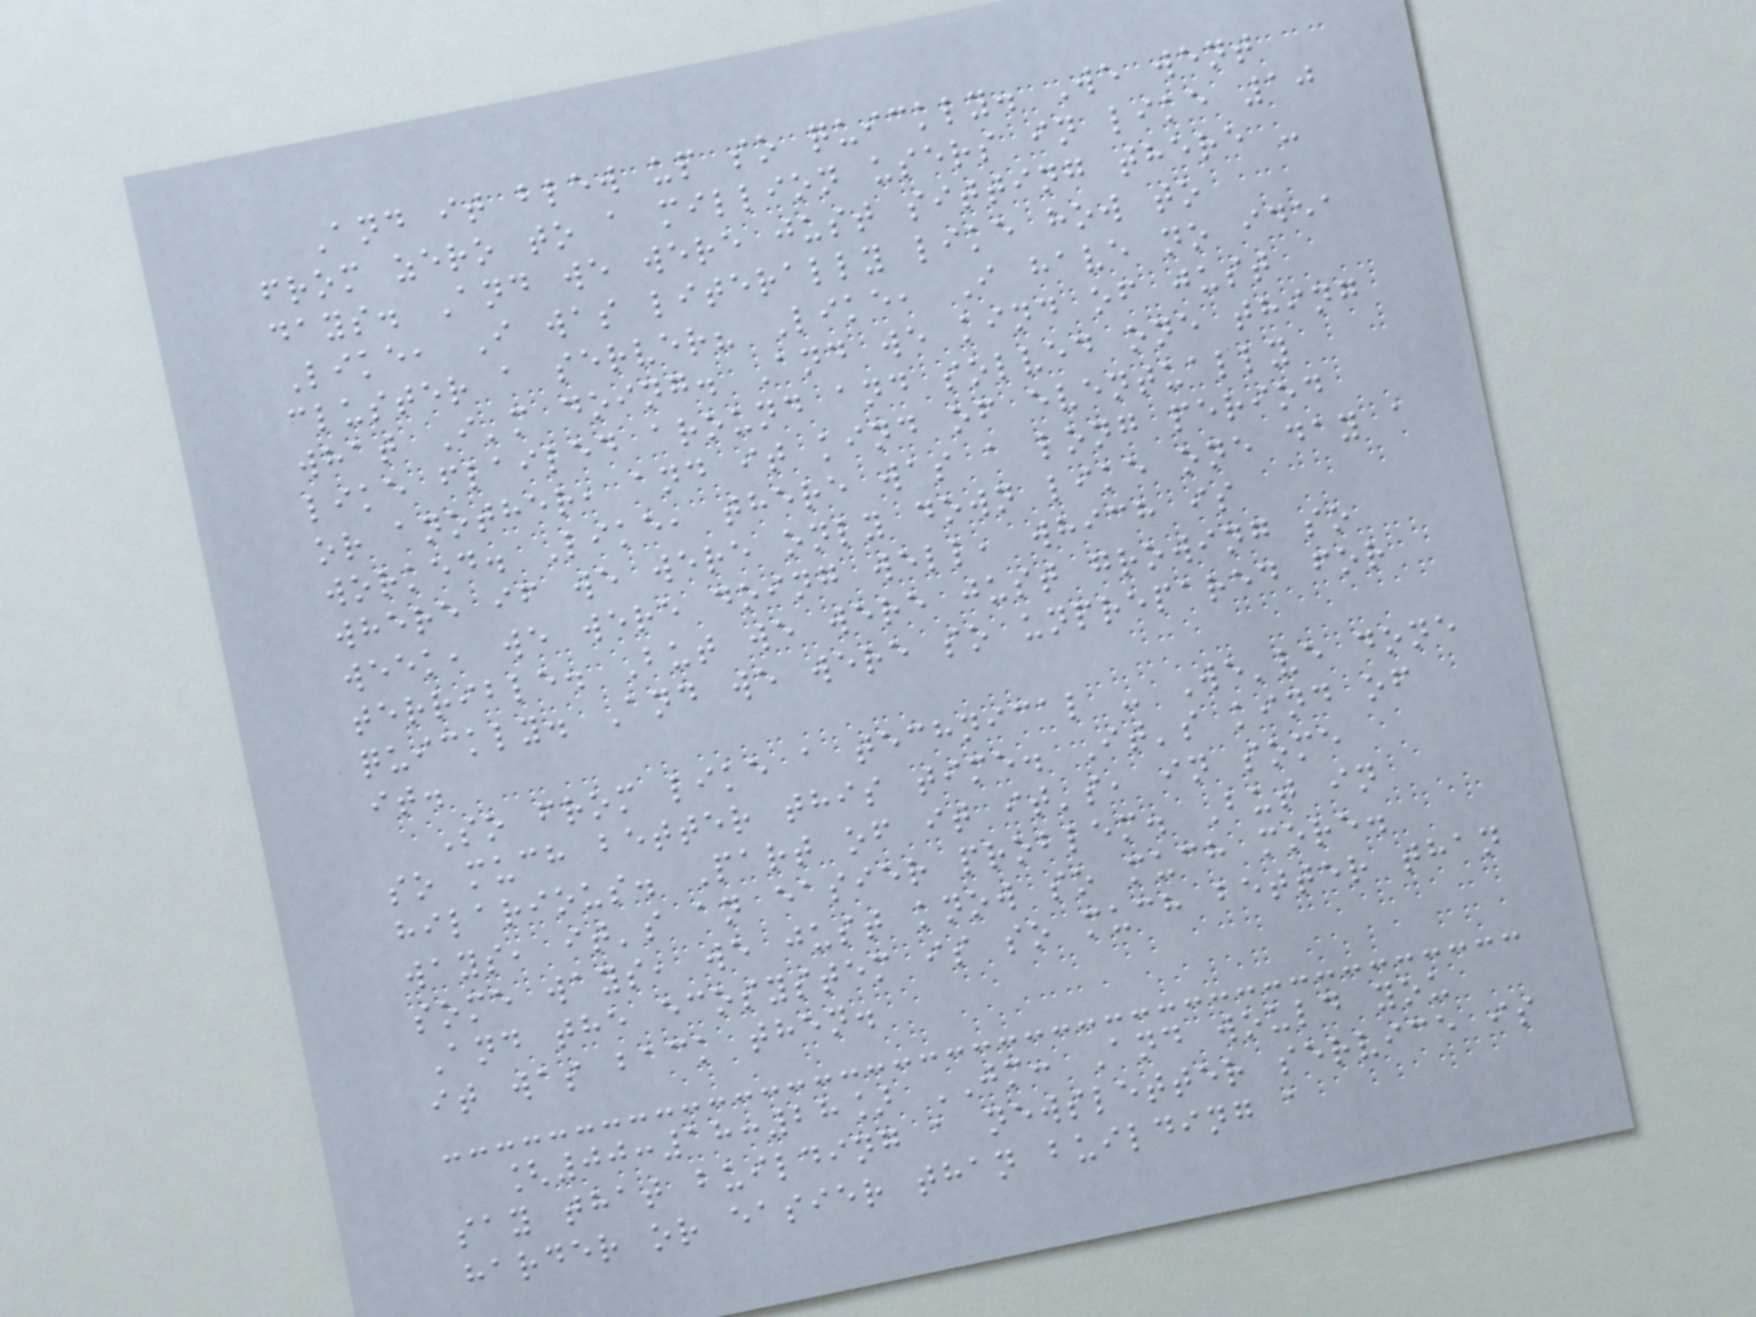And it blew up so quickly. We went
from zero to a million users in like 10
days. And we were just sitting there -
Like, I was literally like how to
cluster a server? Like, I have no idea
what I'm doing. And we kind of just
like flailed around and solved one thing
or another, and it kind of eventually
worked. Like, there was a long period
where if we were only down like one day a
week, we were doing well, which is
terrible. But we were just growing so
quickly. And we were so unprepared for
it.
So from like a technical - We've done
so much better this time. It's kind of
hilarious. Part of it it's, in some
ways, it's an easier problem. But in
some ways, we just know so much more.
And the ecosystem is so much better than
it was back then.
[00:18:28] JM: And would you
say that building a newsletter service is
harder or easier than building a
